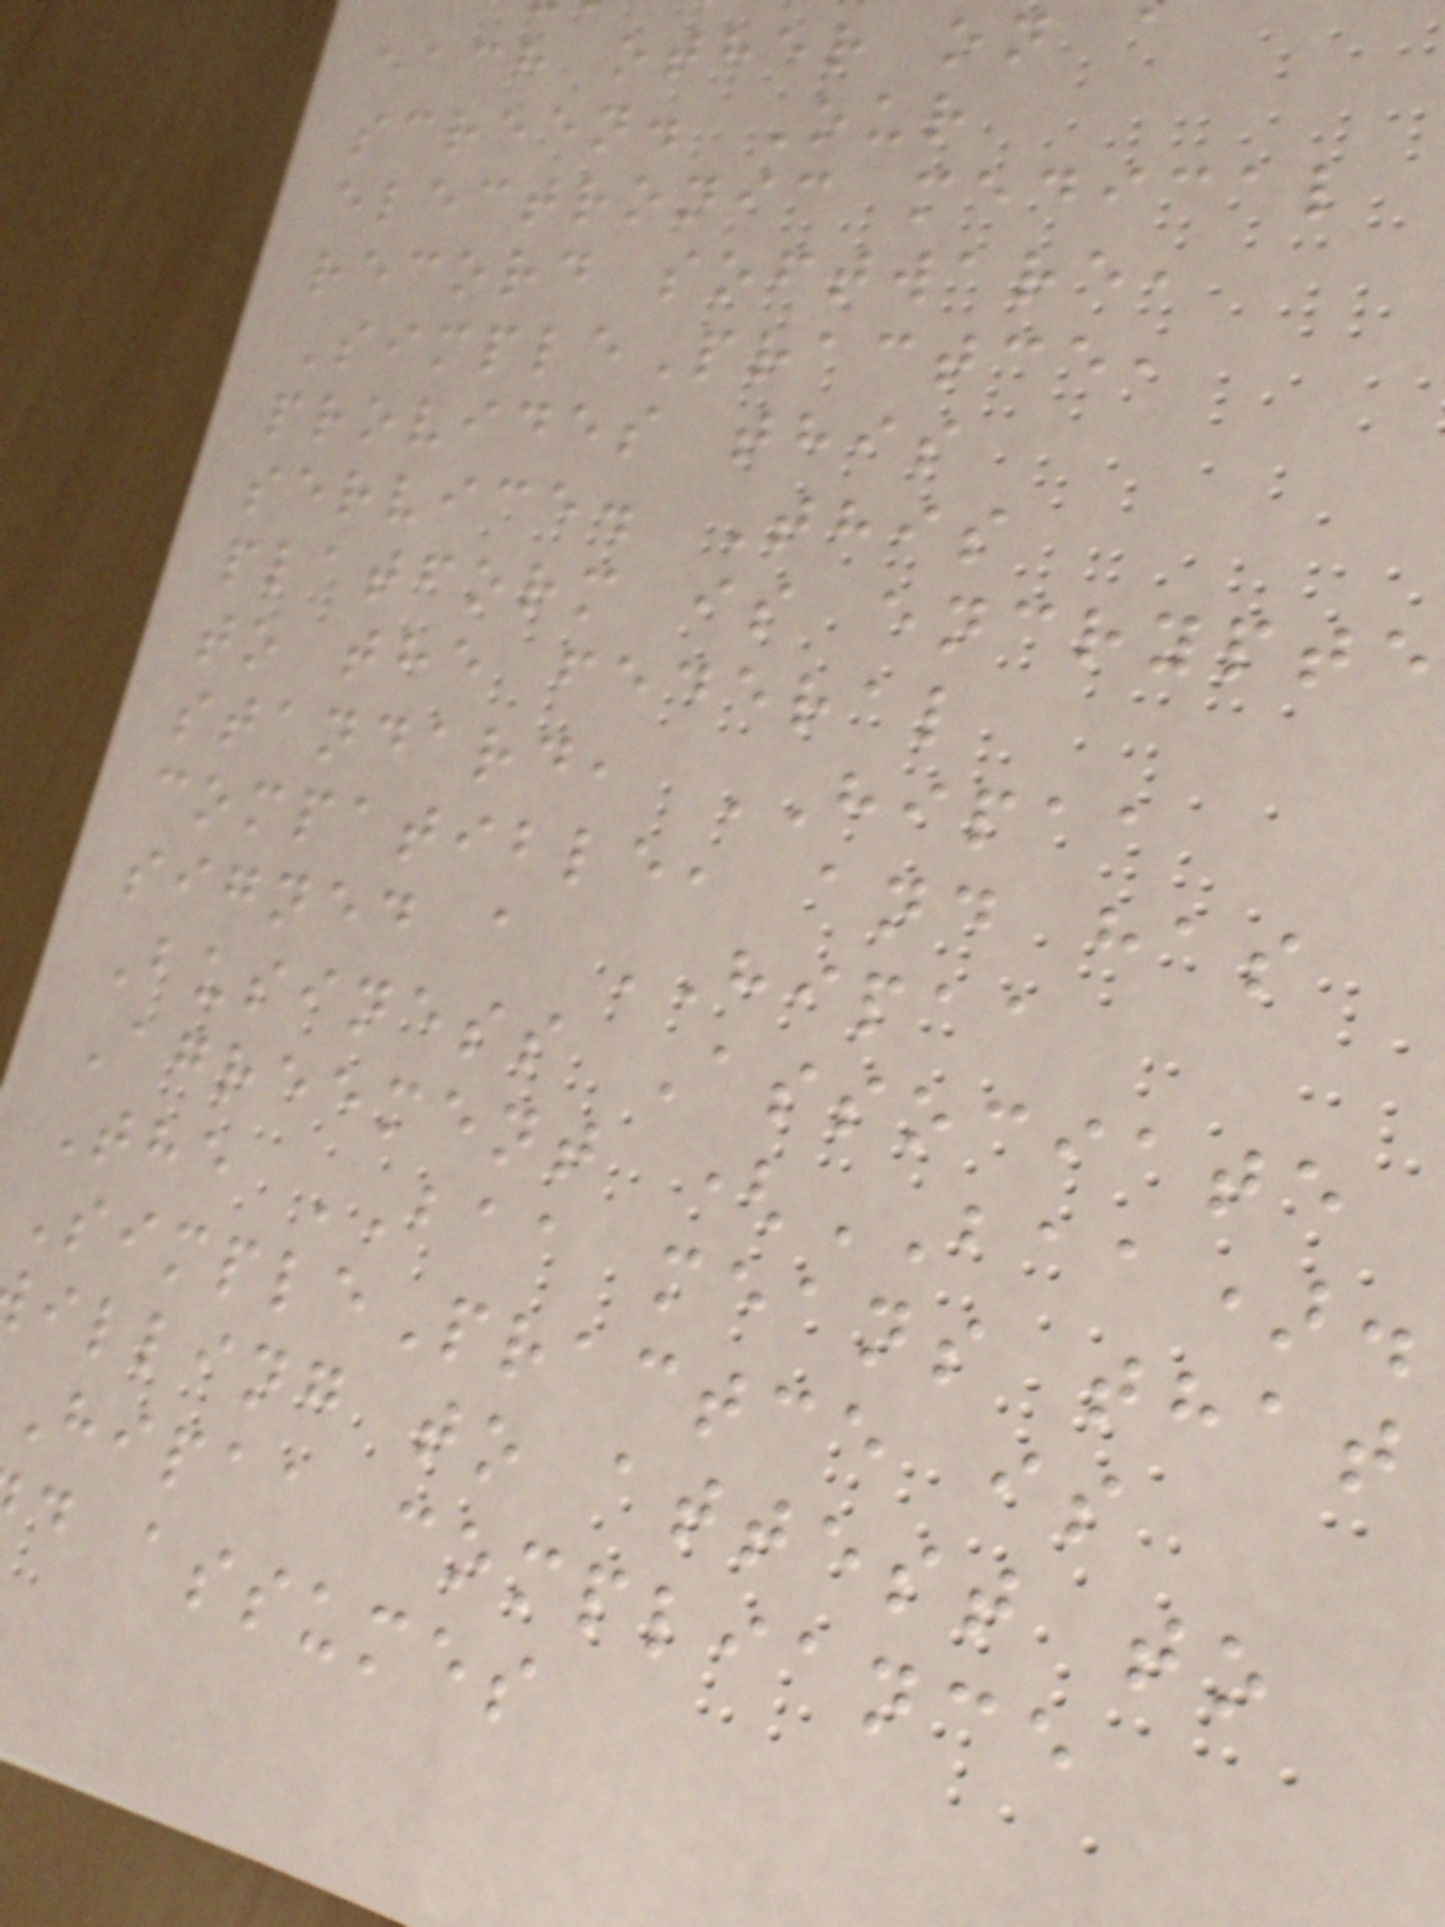each other on a
screen. Our
electronic medical
record software,
SimplePractce,
provides this
service. This
platform is encrypte
to the federal
standard, HIPAA
compatible, and has
signed a HIPAA
Business Associate
Agreement (BAA).
The BAA means that
SimplePractce is
illing to attest to
hipaa compliance
d assumes
